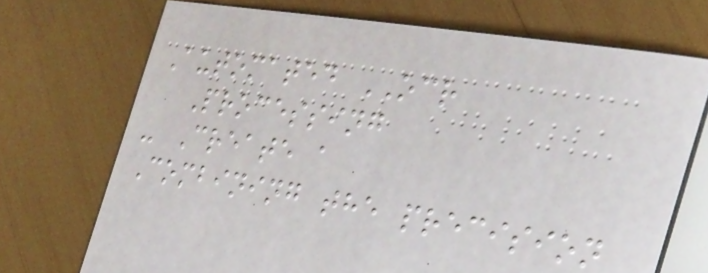Automated OCR
Processing
- Create a
Combining the precision
